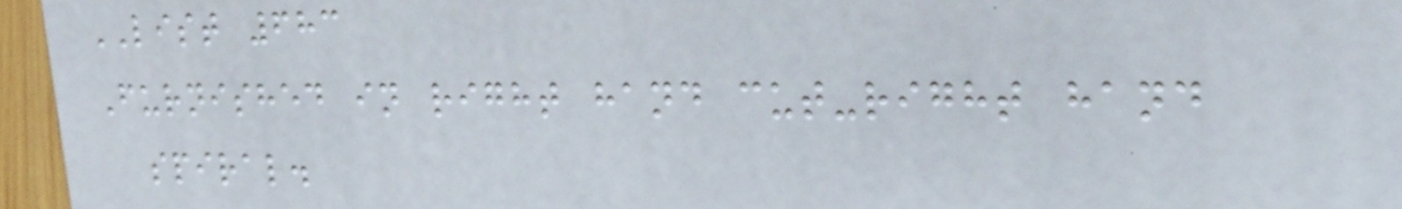LIST 683
Furnished in right hand cut-right hand
spiral.
